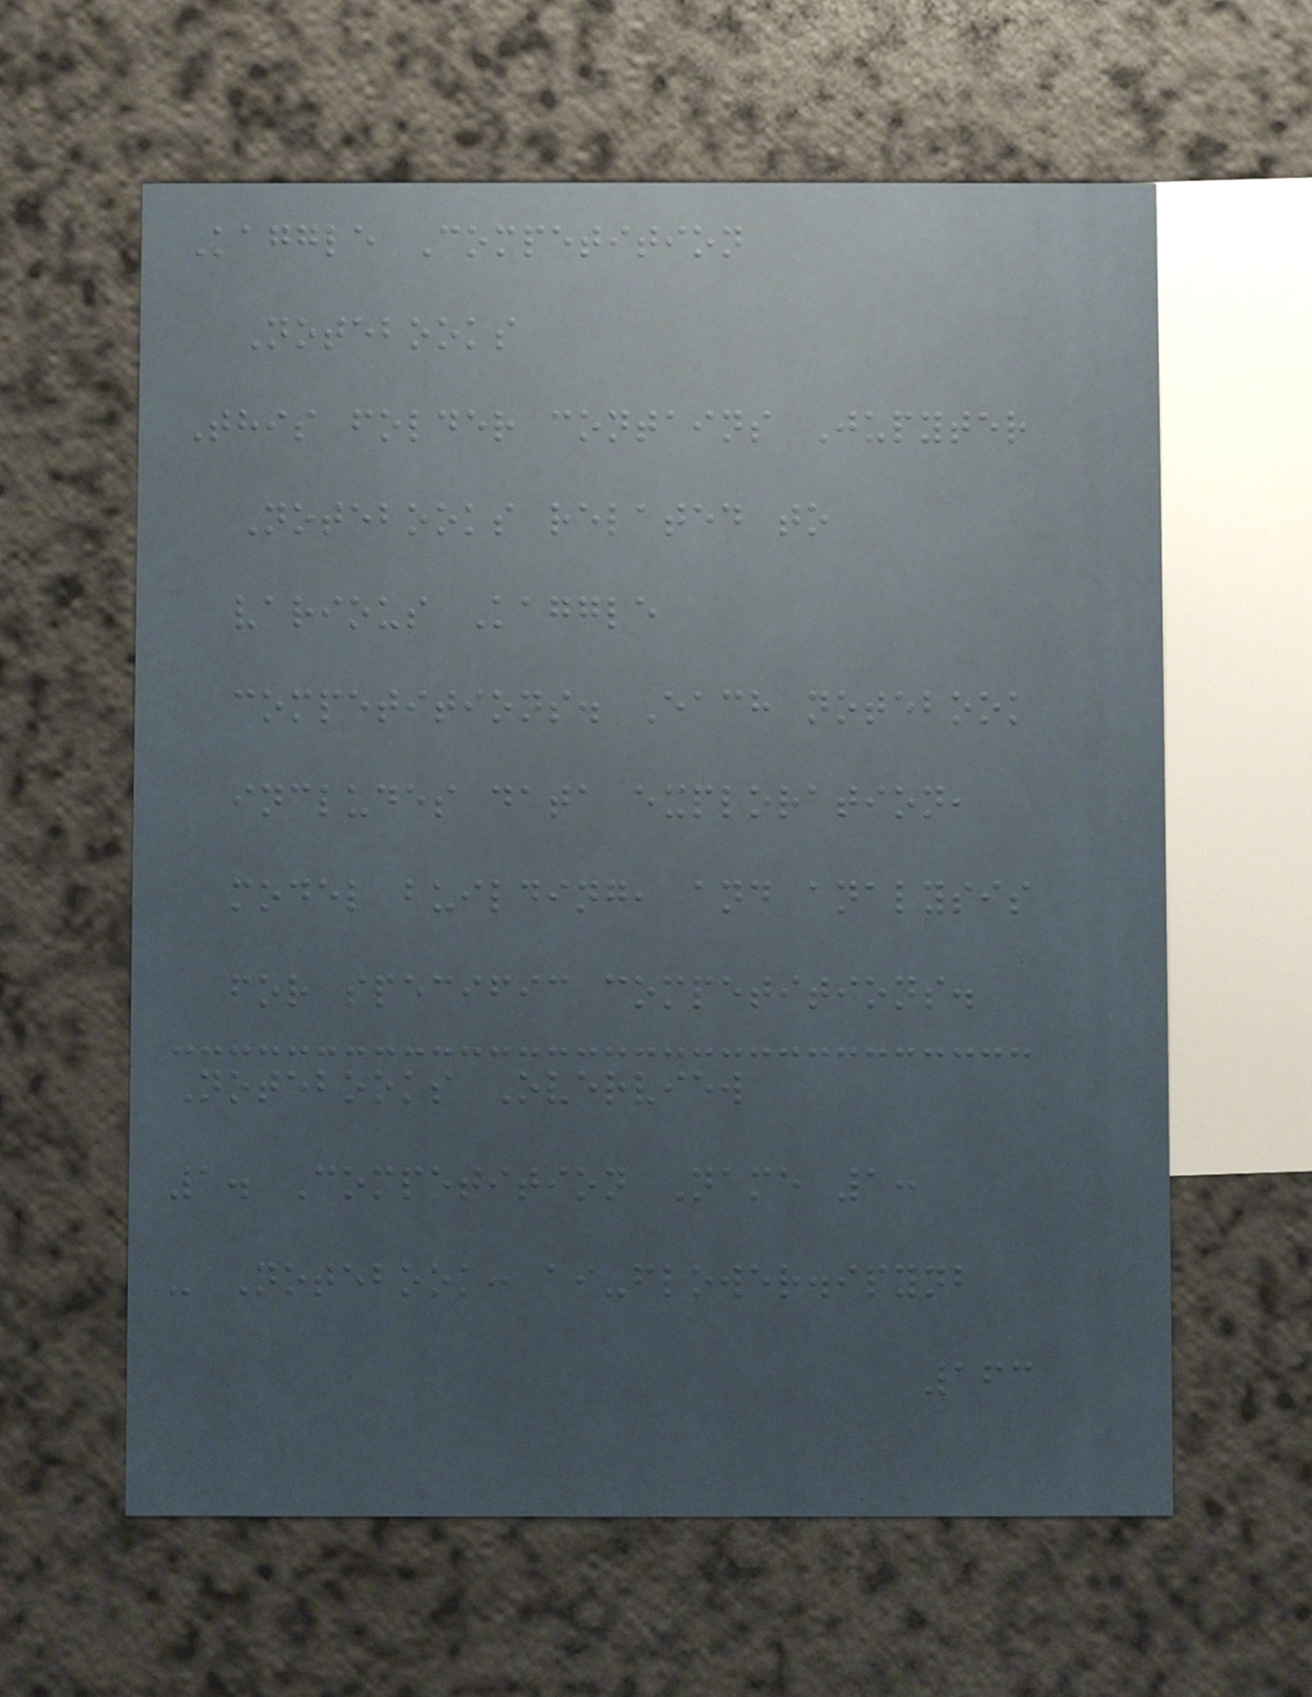Kaggle Competition
Notebooks
This folder contains Jupyter
Notebooks related to
various Kaggle
competitions. Each notebook
includes data exploration,
model building, and analysis
for specific competitions.
Notebooks Overview
1. Competition Name 1:
- Notebook: ai-flower.ipynb
163
